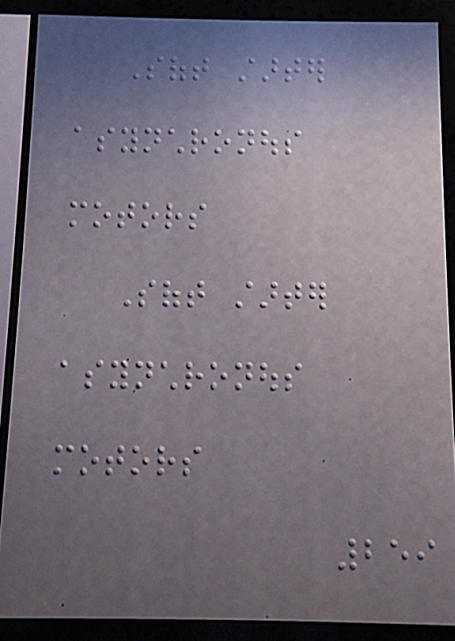Soft starter
asynchronous
motors
Soft starter
asynchronous
motors
259
